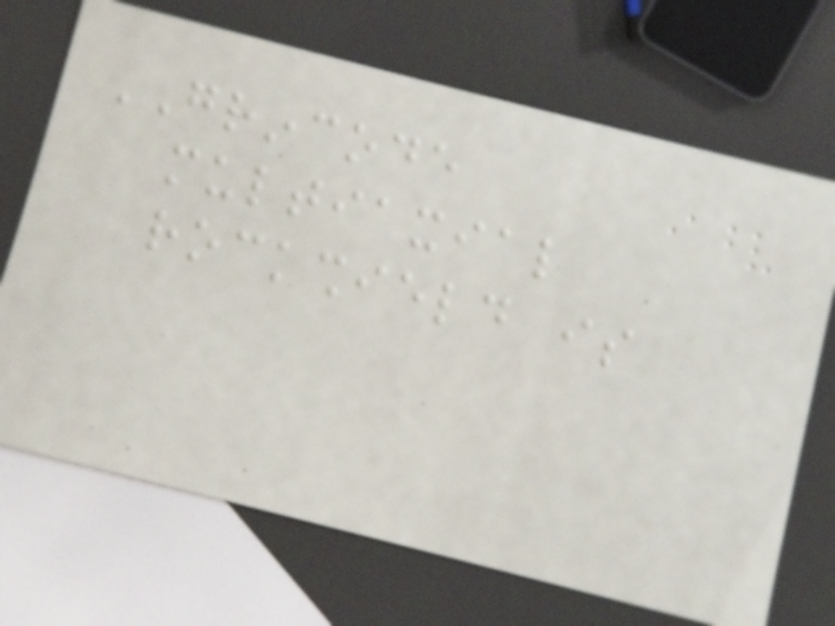GRINCODE
multiaxial
rockshield is
